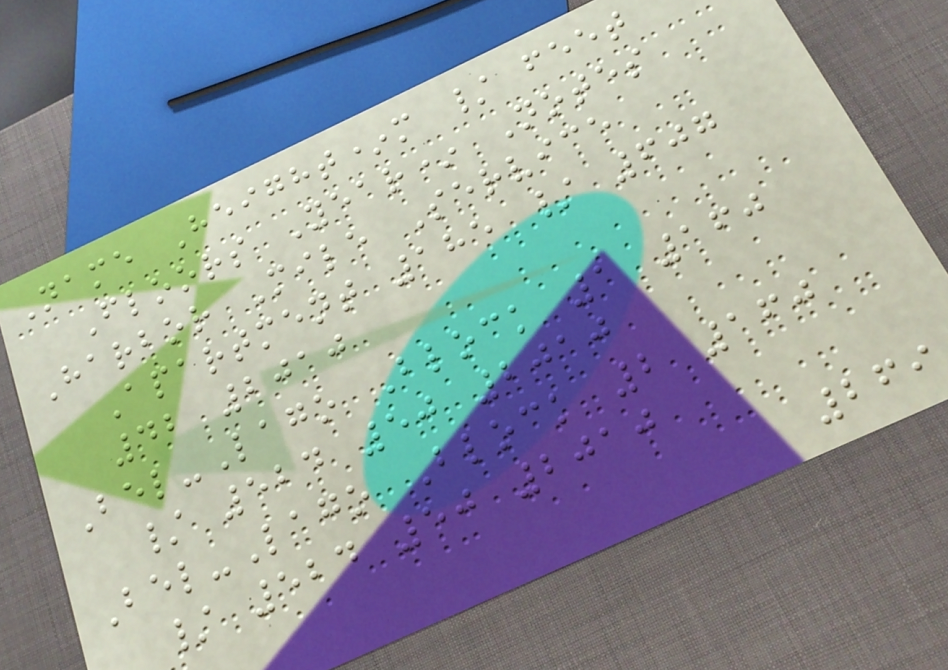Name Height*m / feet
Floors Year* Notes
Harbor Mile Service
Apartment 185 / 607
42 2010
Bel-Lago Block 1 160
/ 524 50 2010
Bel-Lago Block 2 160
/ 524 50 2010
269
